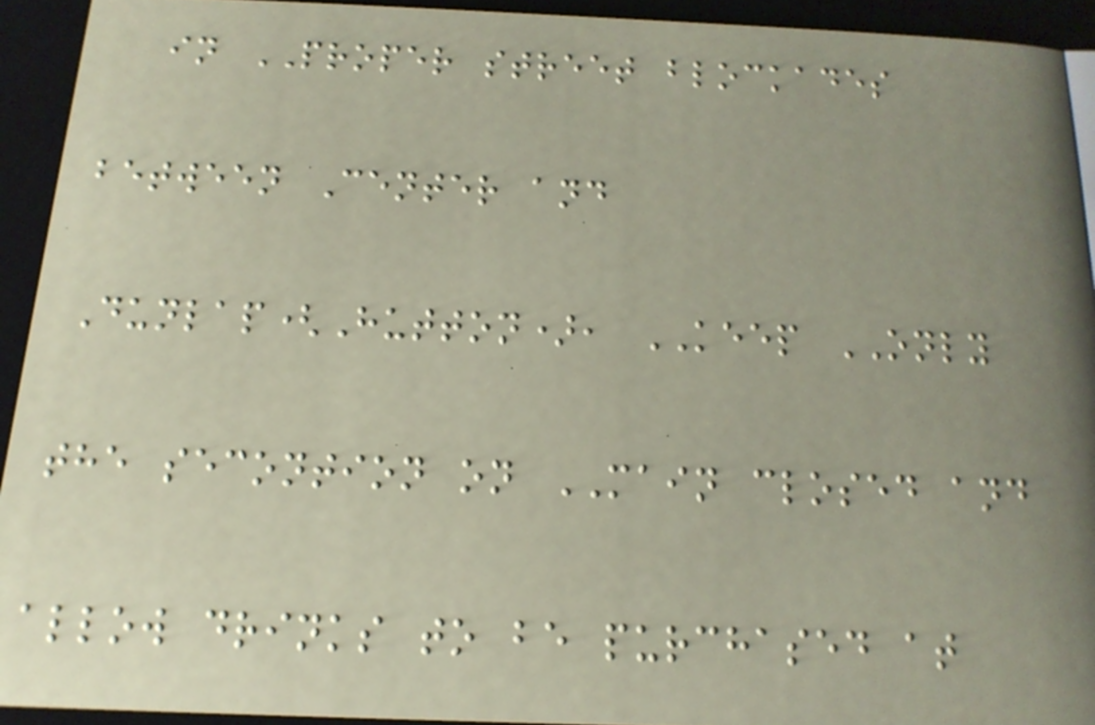in PROPER street blockades
between Center and
Dunlap(Hutton), KEEP ONLY
the secontion on MAIN closed and
allow drinks to be purchased at
